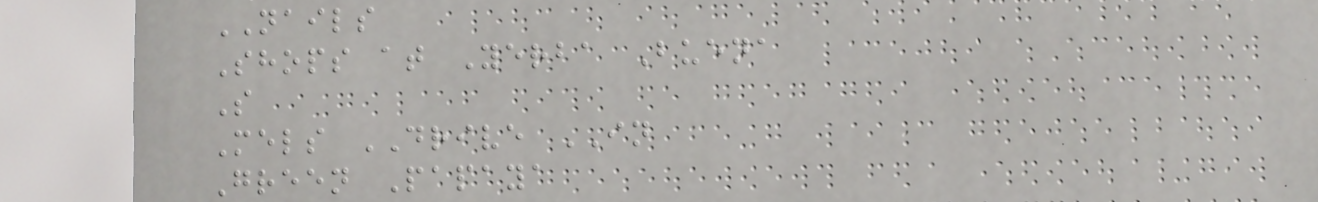NAILS
Shops at Yerba Buena
S
Mels DRIVE IN
Green Papaya
